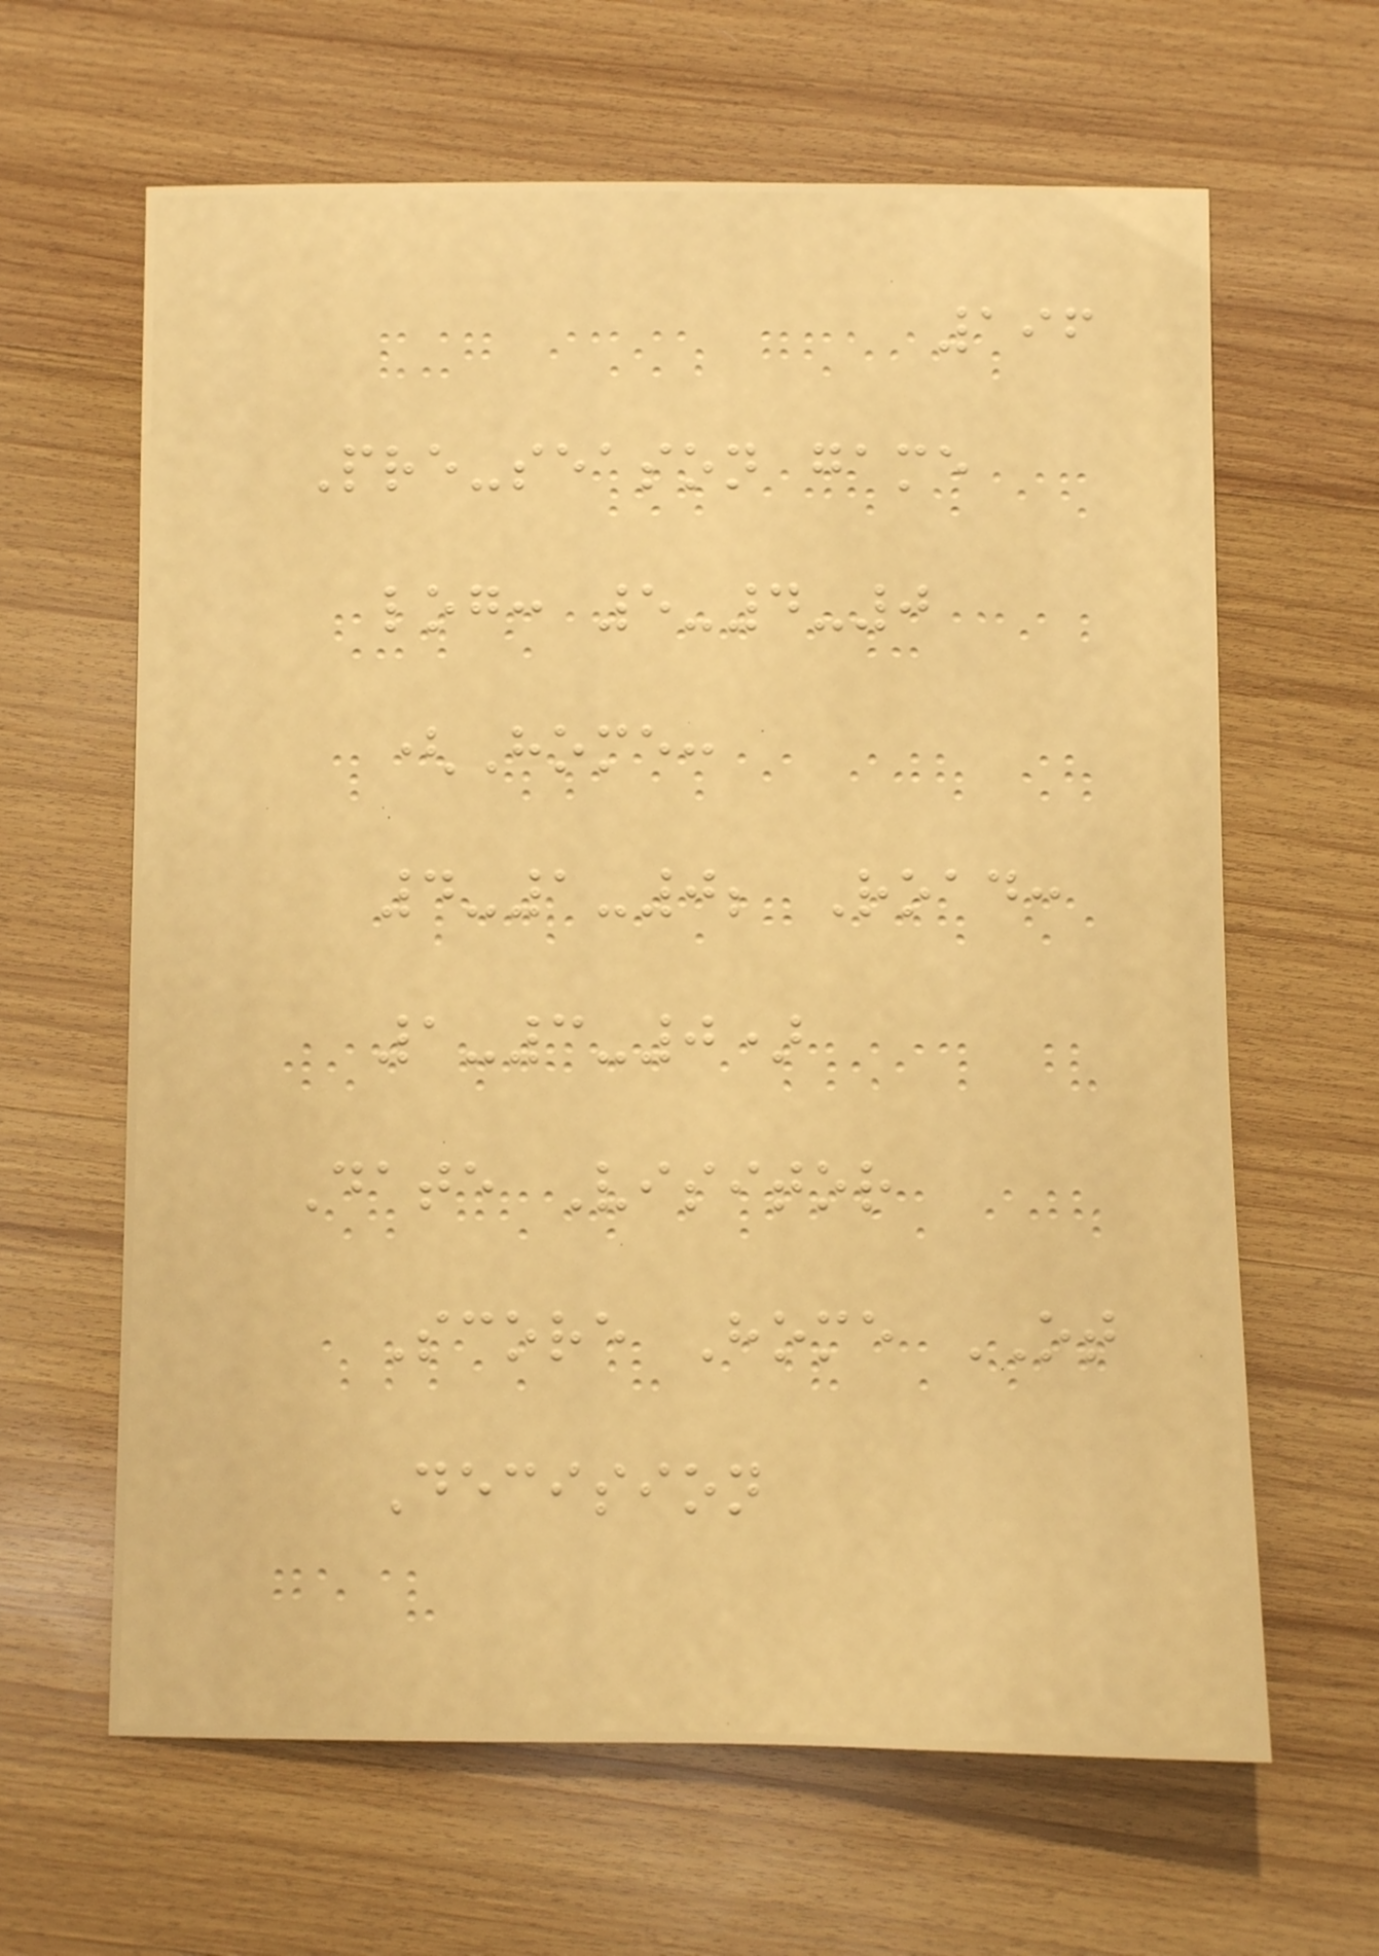196
Pre-season game
log: 5-4-0
(Home:
4-1-0; Road:
1-3-0)
Date Visitor
Score Home OT
Decision
